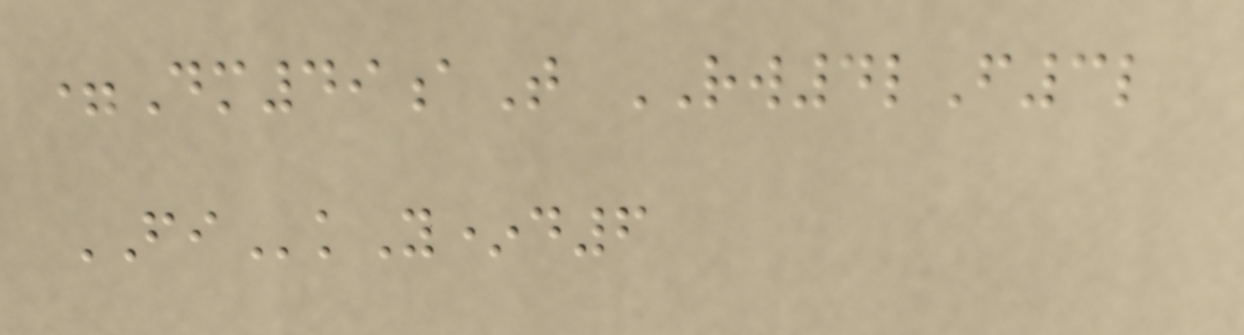=Dm49aT RW4lF3l
FIkY*d6
